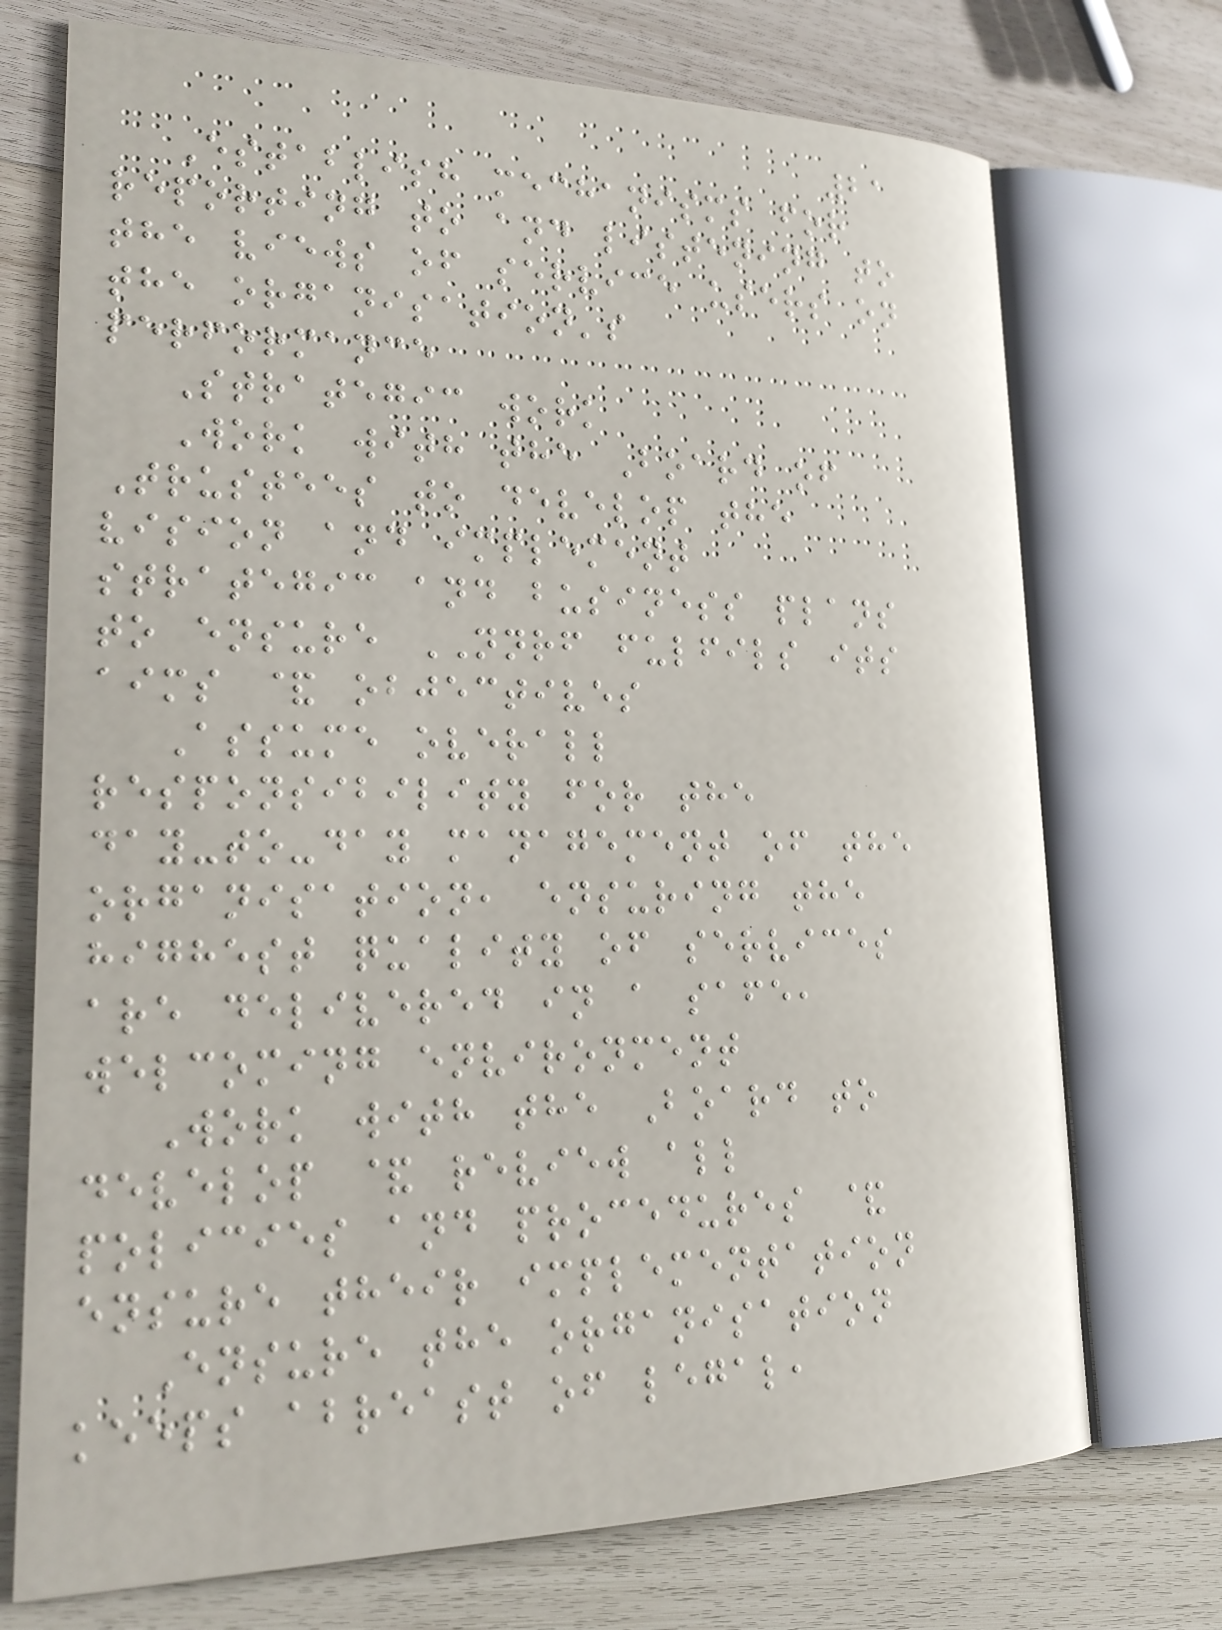21
Establish mechanisms for
reporting to and listening to
the views of service users on
the organisation's
performance
Strategic work
Work with the Board of
Trustees to develop the
vision and implement
strategic and business plans
to ensure NNRF fulfils its
aims & objectives
Assume overall
responsibility for the
day-to-day management of the
organisation, ensuring the
highest quality of services
are delivered in a safe,
welcoming environment
Work with the Board to
develop & review all
policies and procedures &
ensure their implementation
Ensure the organisation
keeps abreast of legal,
